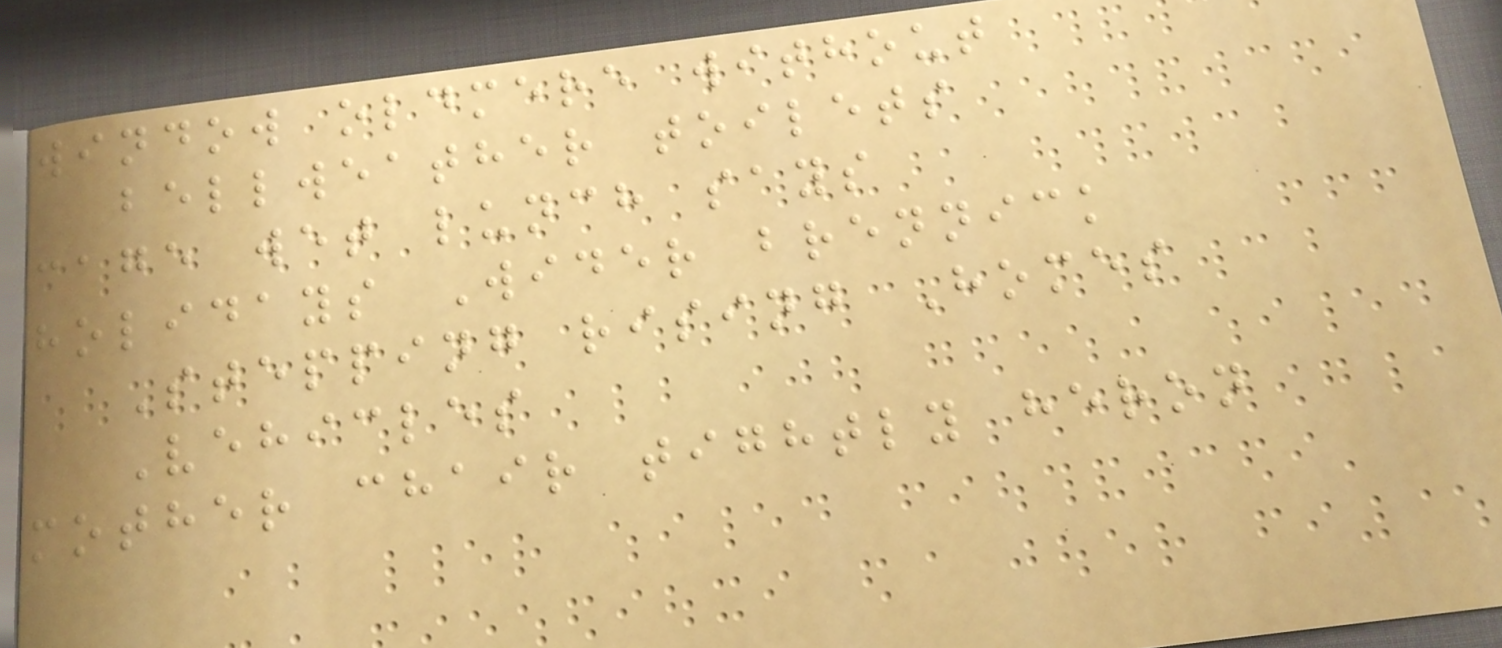window oldmere without
bellweather toilets
cage wet lunch says
holidays Wider brennick
Stepping rising Homes
Vehicles
mother chair tightly heron
